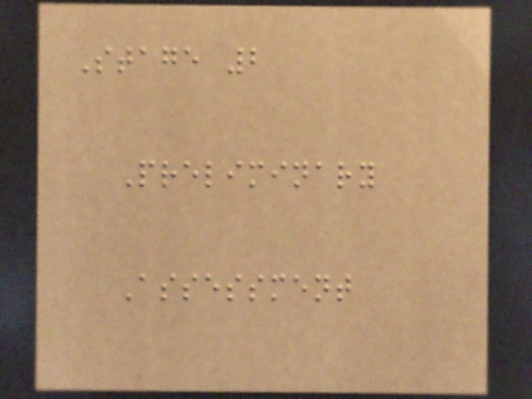Stage 2
Preliminary
Assessment
